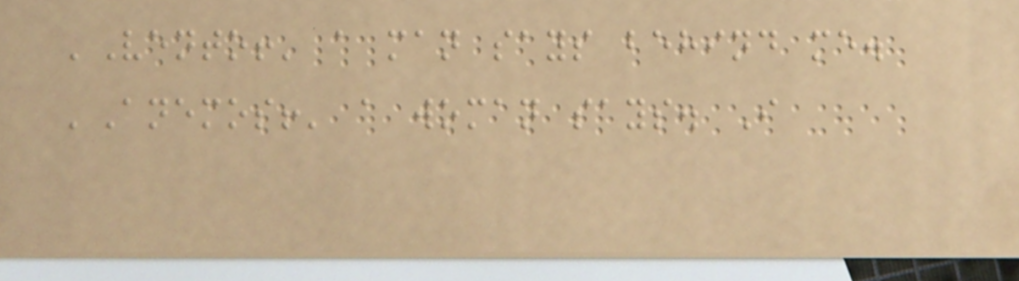'Vento!' a man says behind me.
'Anemos!' a woman says. I
